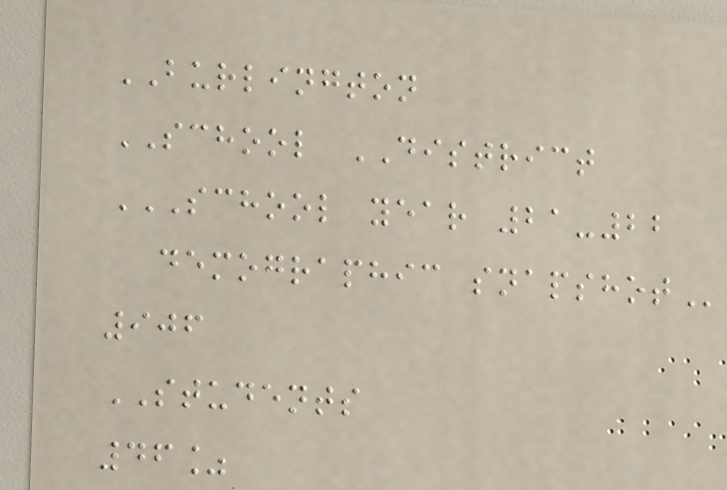BURLINGTON
SCHOOL DISTRICT
SCHOOL YEAR 21-22
DEMOGRAPHIC SNAPSHOT
906
STUDENTS
46%
